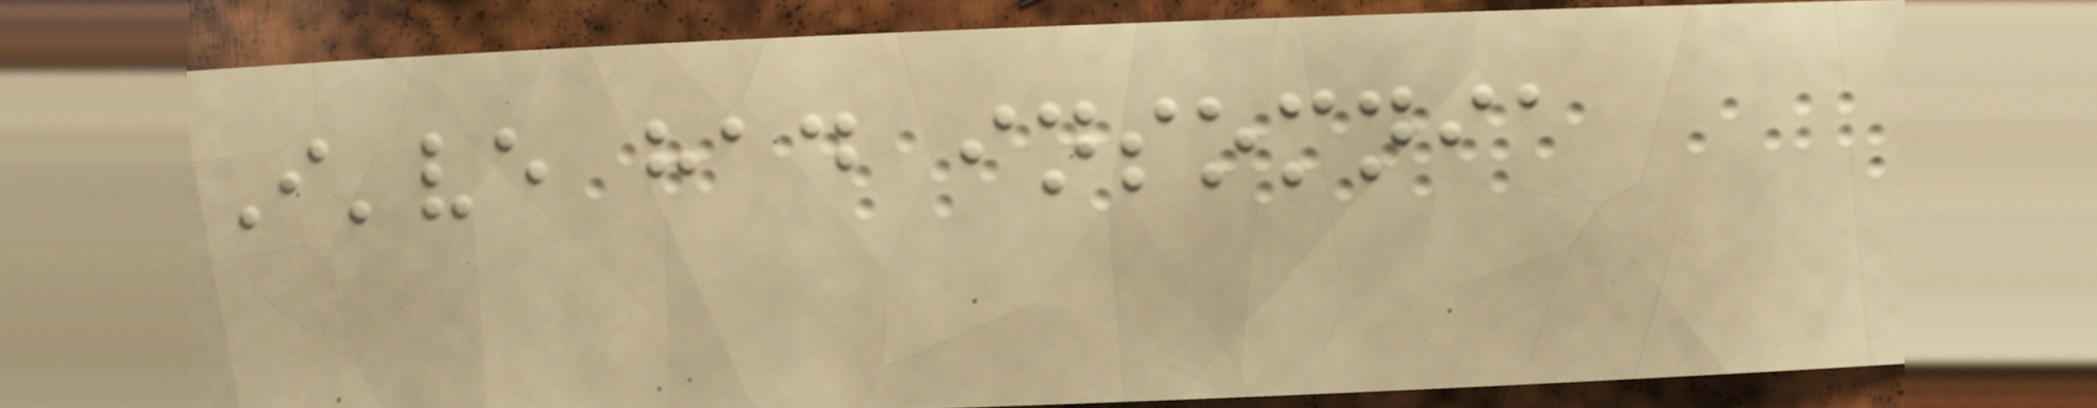I've had insomnia
